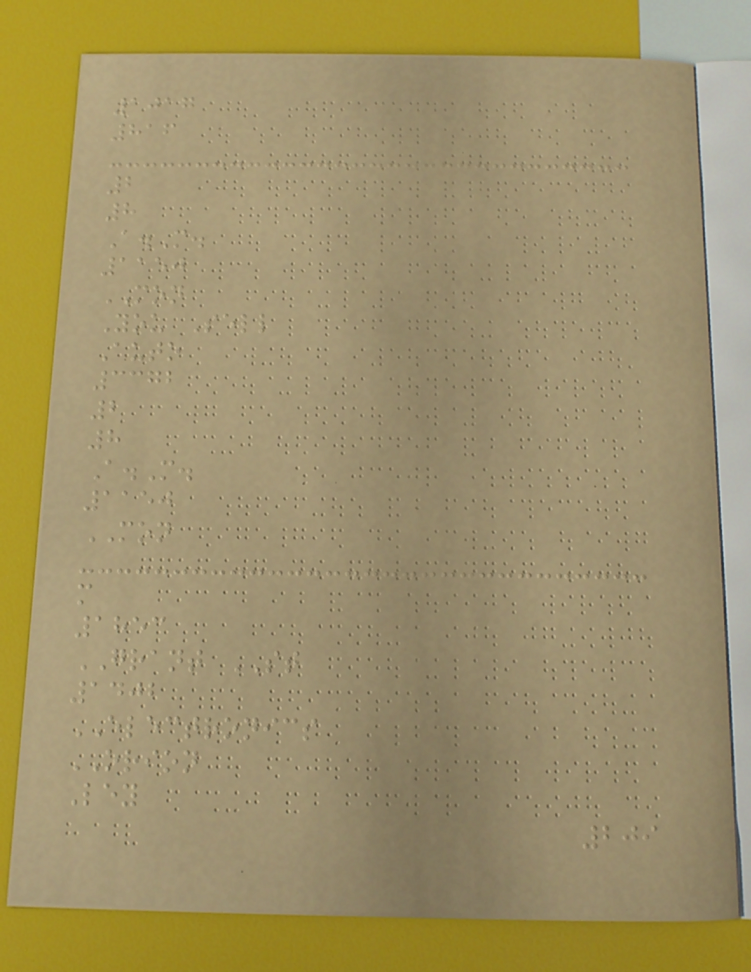1017
816
2
8
A.M.
1150
MON
You Sell
Auto
3372
2
8
A.M.
1150
MON
m
1853
GRANT ST
1402
ELECTRONICS
ORION
Ley
209
